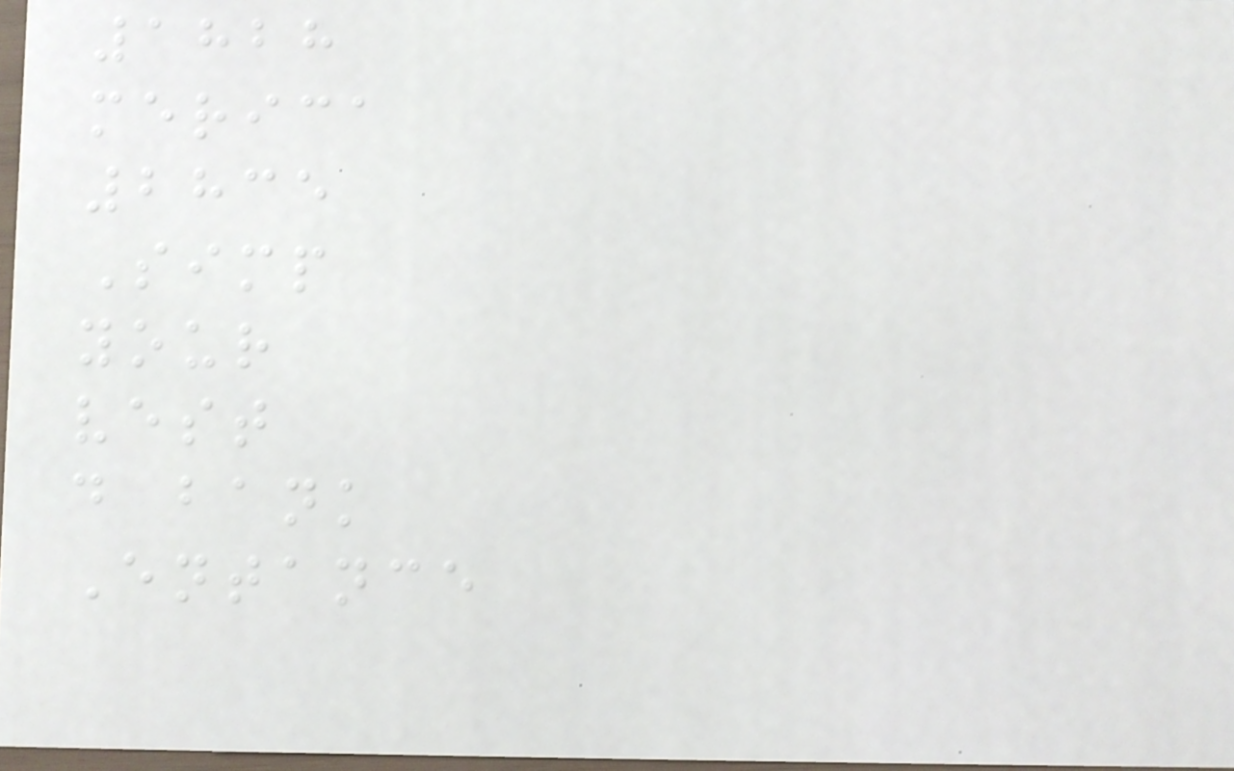1828
merica
2835
Simp
your
vest
d bank
Entance
